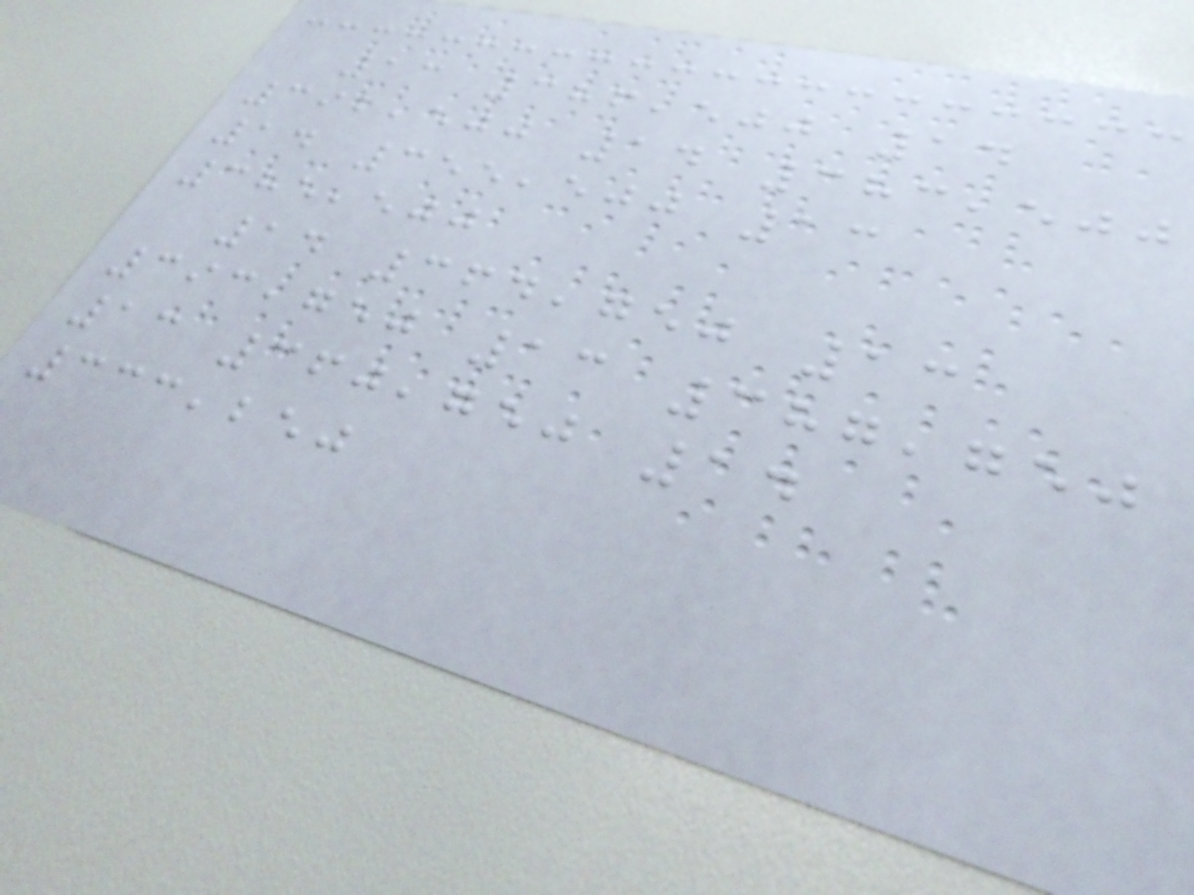13 386,500 14
392,500 14 383,500
14 355,500 13
385,500
14 364,750 13
393,750 13 387,750
13 360,750 14
333,250
